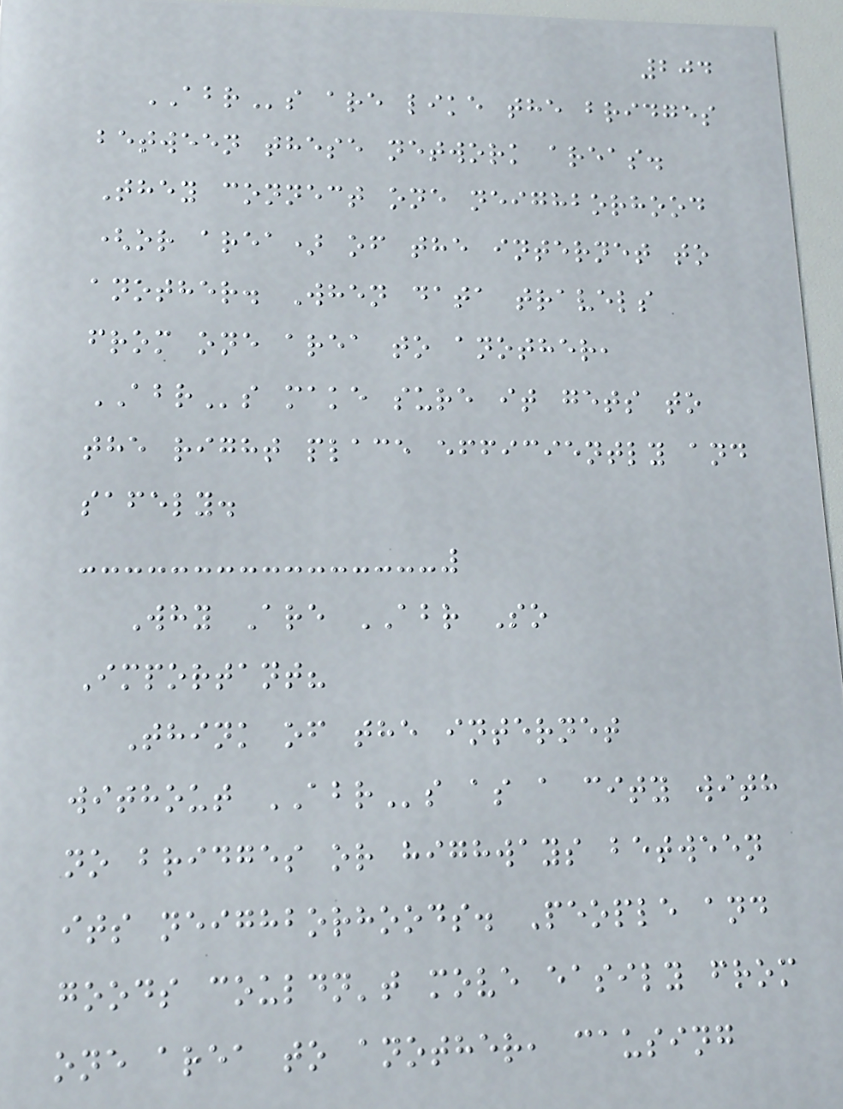204
ABRs are like the bridges
between these network areas.
They connect one neighborhood
(or area) of the internet to
another. When data travels
from one area to another,
ABRs make sure it gets to
the right place efficiently and
safely.
Why Are ABR So
Important?
Think of the internet
without ABRs as a city with
no bridges or highways between
its neighborhoods. People and
goods couldn't move easily from
one area to another, causing
